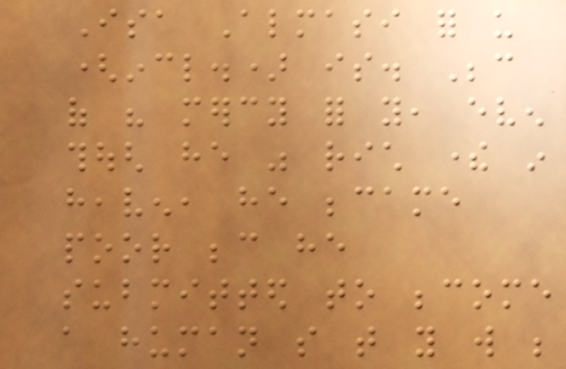Isa Almasi for us
(incl.) is. Because
of his mercy for you, even
though he was rich there in
heaven, he became
poor because he
submitted to become
a human so that you will be
